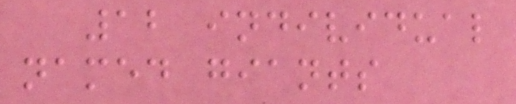12 individual
named giants
